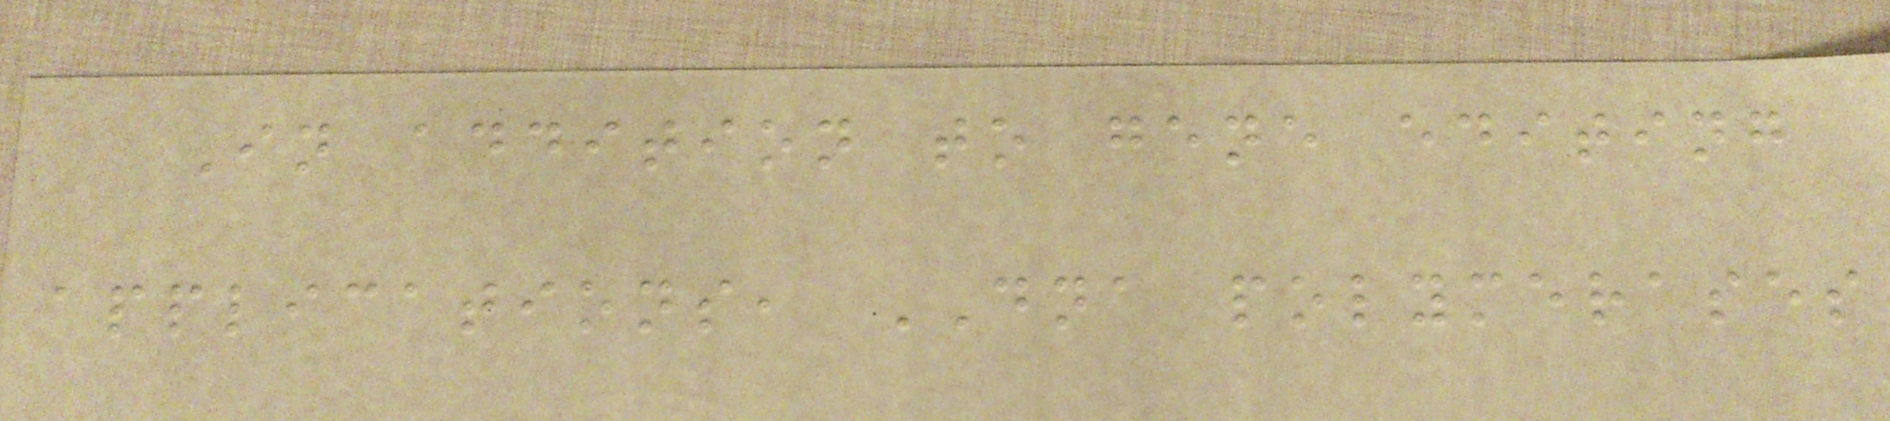In addition to gene editing
applications, DNA polymerases
